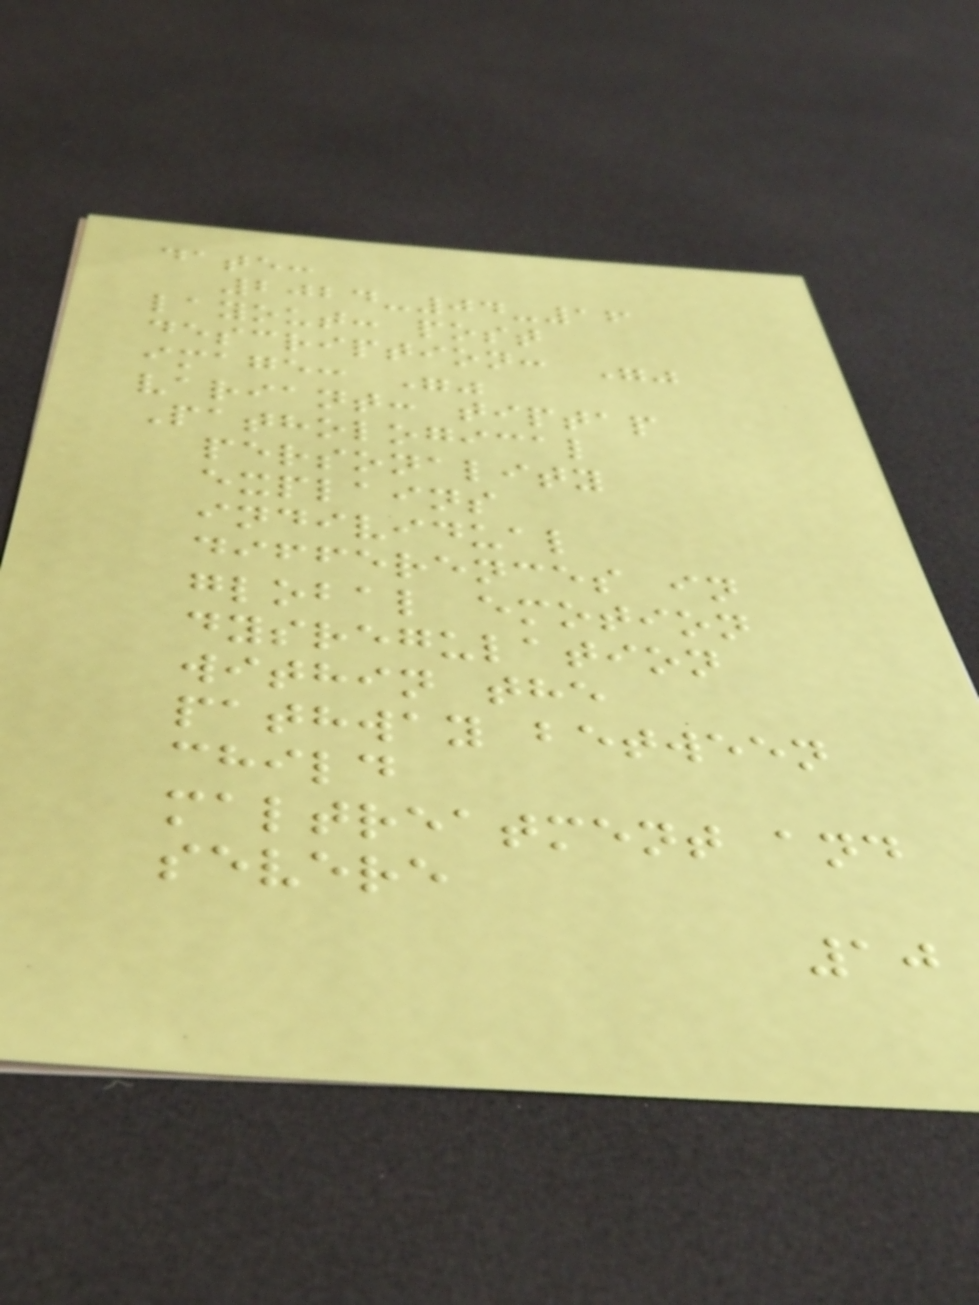date:
2024-04-16
layout: post
description: ""
image: ""
variant: tiptap
Pathological
personality
explains
individual
differences in
global emotion
dysregulation
within the
pathway between
child
maltreatment and
severe
10
